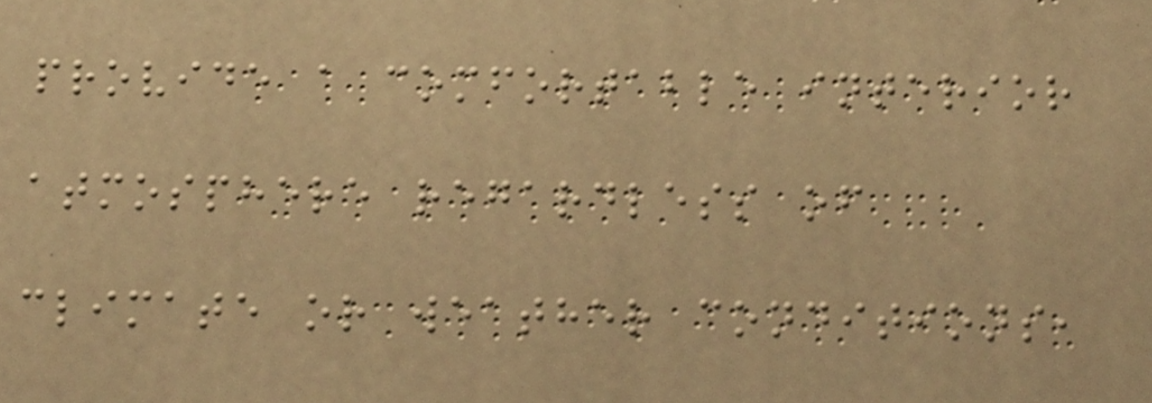provide a comfortable interior
atmosphere regardless of
climate or weather conditions,
